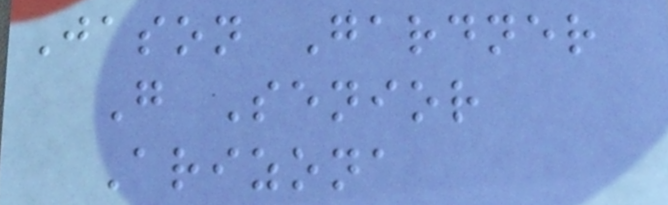Jason Gardner
G Senior
Arizona
